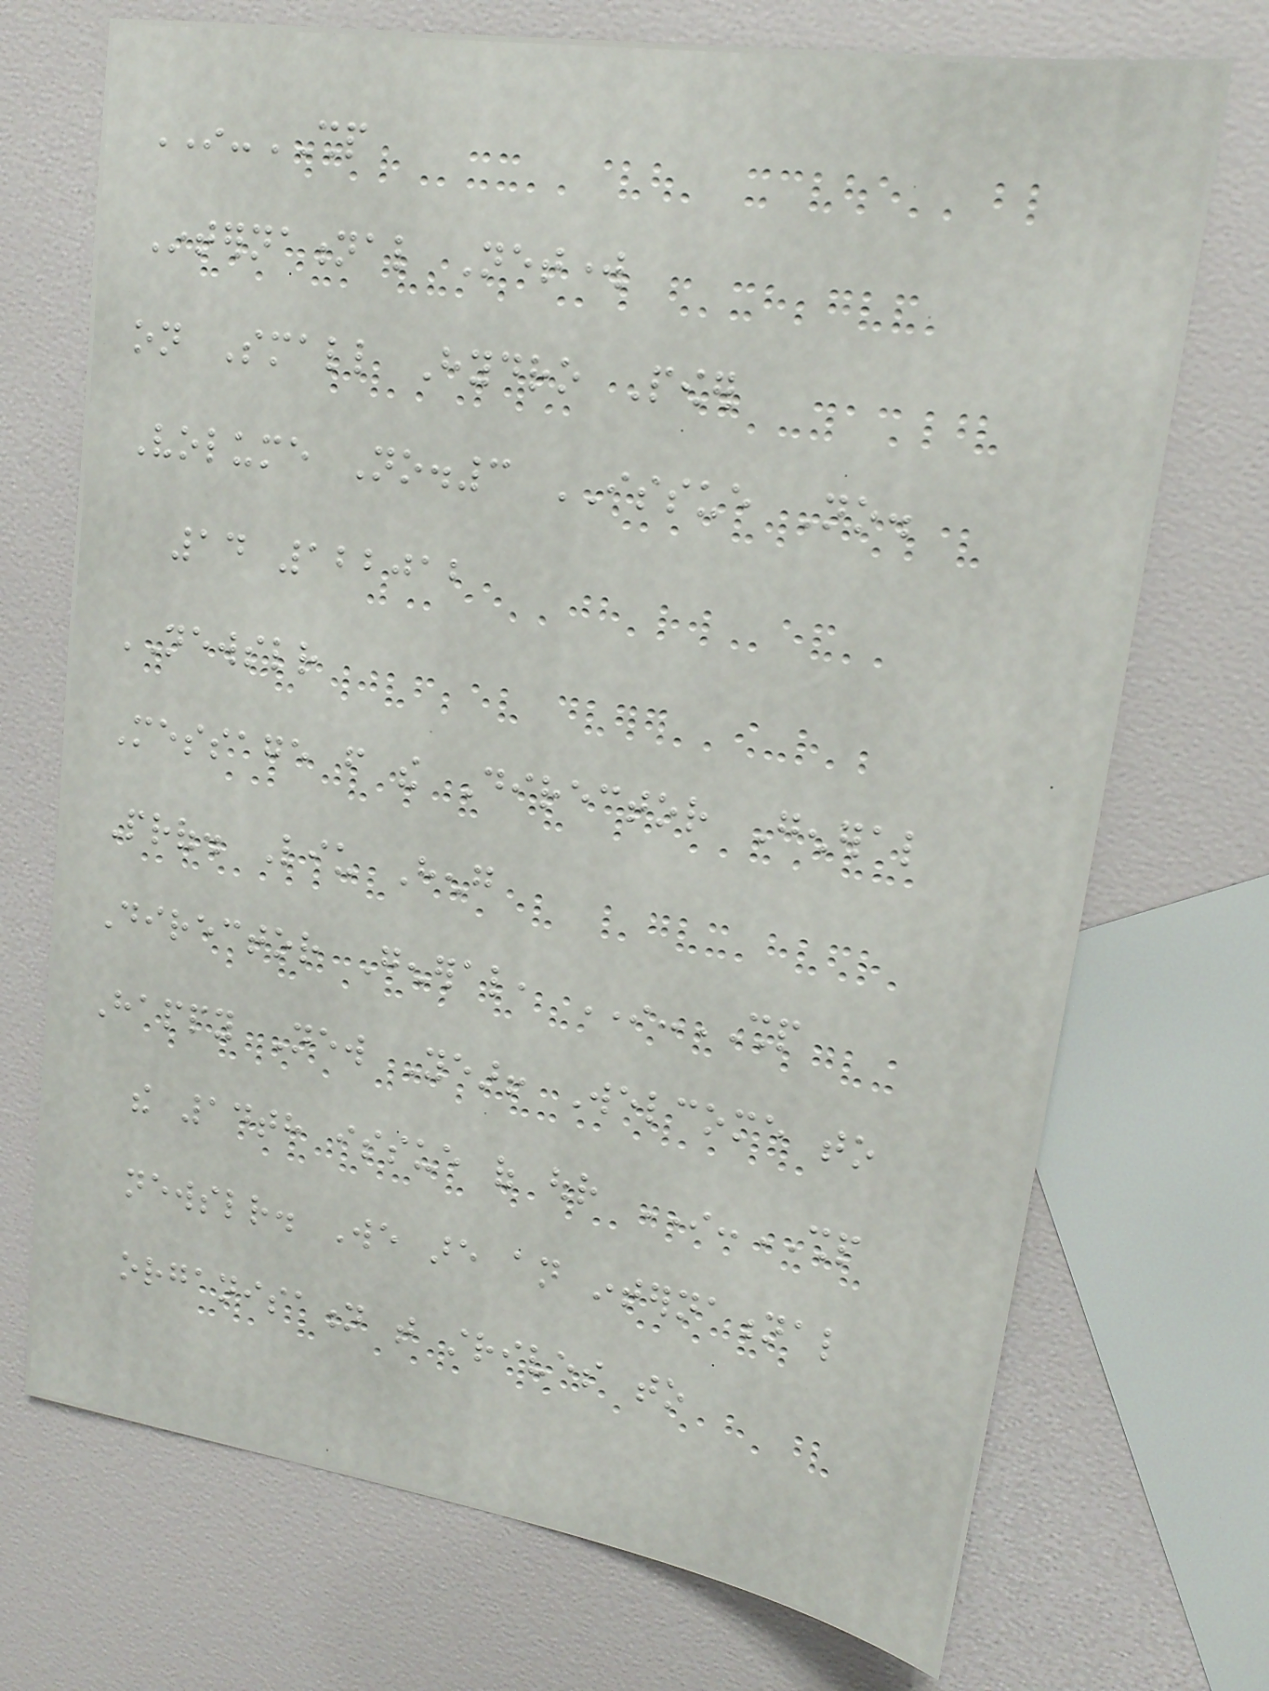IN-SHP
International Network
on Small Hydro Power
Volume No.3 ISSUE No.
14 122012
NEWSLETTER
Message from the Director General
Prof. Liu Heng
Director General, IN-SHP
Happy New Year! Welcome to
the 14th issue of our IN-SHP
newsletter. We are an international
organisation that strives to
